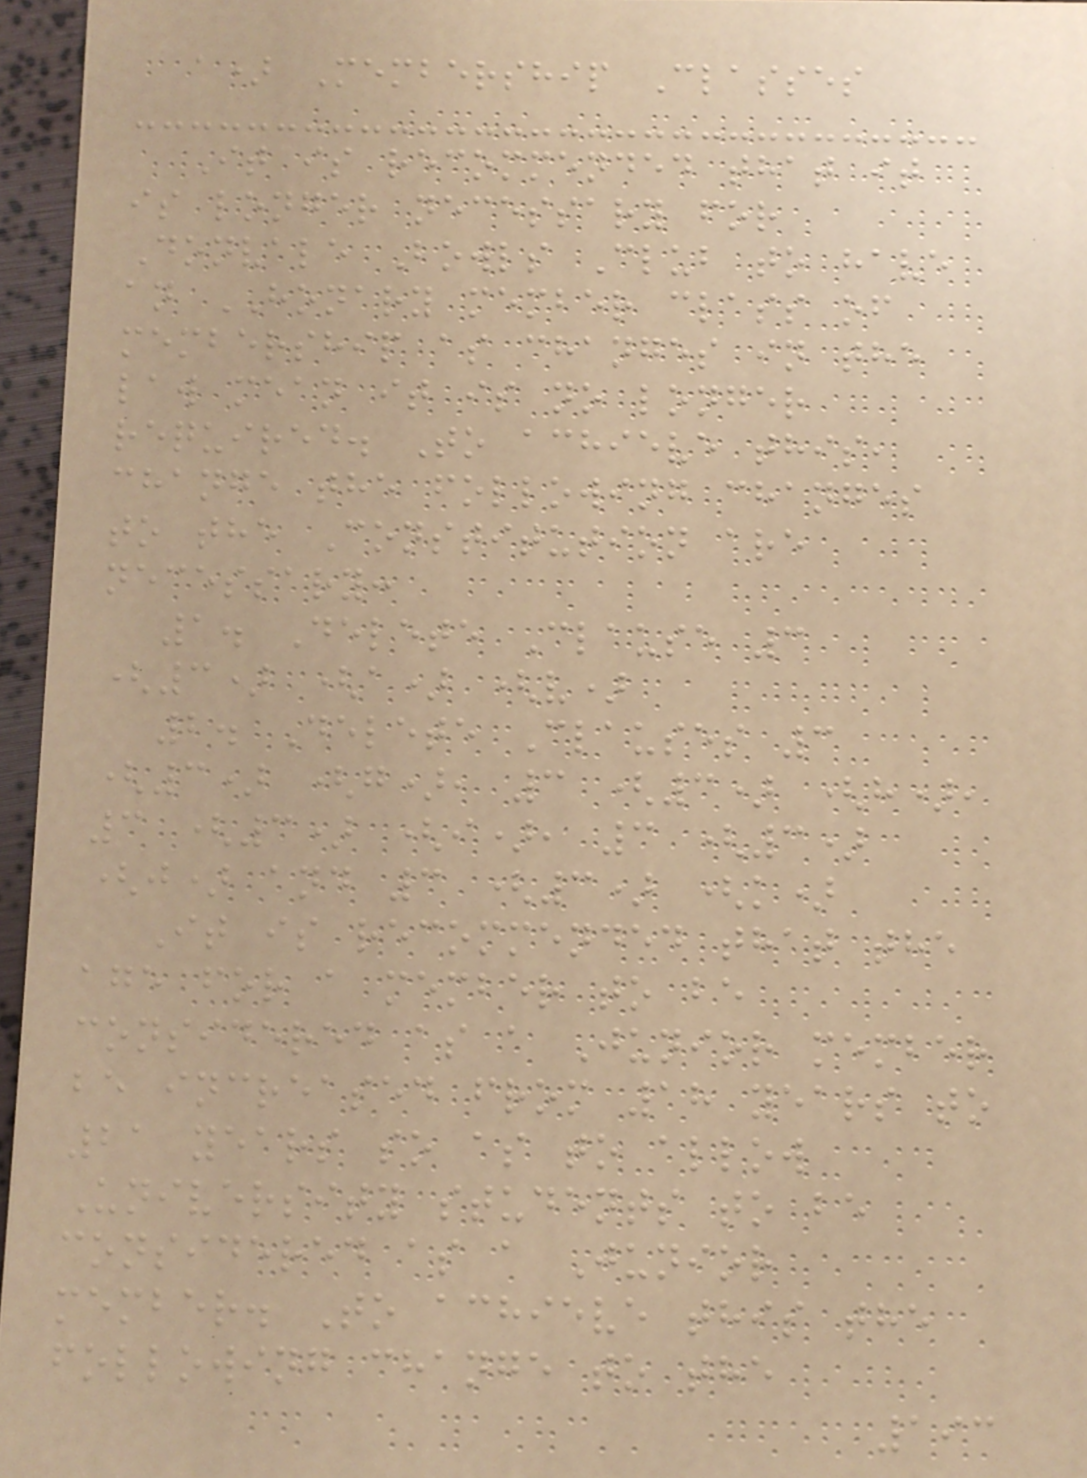a) Membership Classes
It is recommended that it
is longer necessary for
Donvale Bowls Club to have
an HONARY member class of
membership as changes in the
law mean it is no longer
required. To achieve this,
change the following changes
to the Constitution are
necessary:
1. Delete Clause 3
(3) (a) (v)
2. Delete Clauses 3
(3) (g), 3 (3) (h),
3 (3) (i), 3 (3)
(j) and 3 (3) (k)
It is recommended that the
age for a member to be
considered as a Junior member
be increased from 18 years to
21 years so as to allow
University students to be
considered as a Junior
member. To achieve this the
following change to the
193
